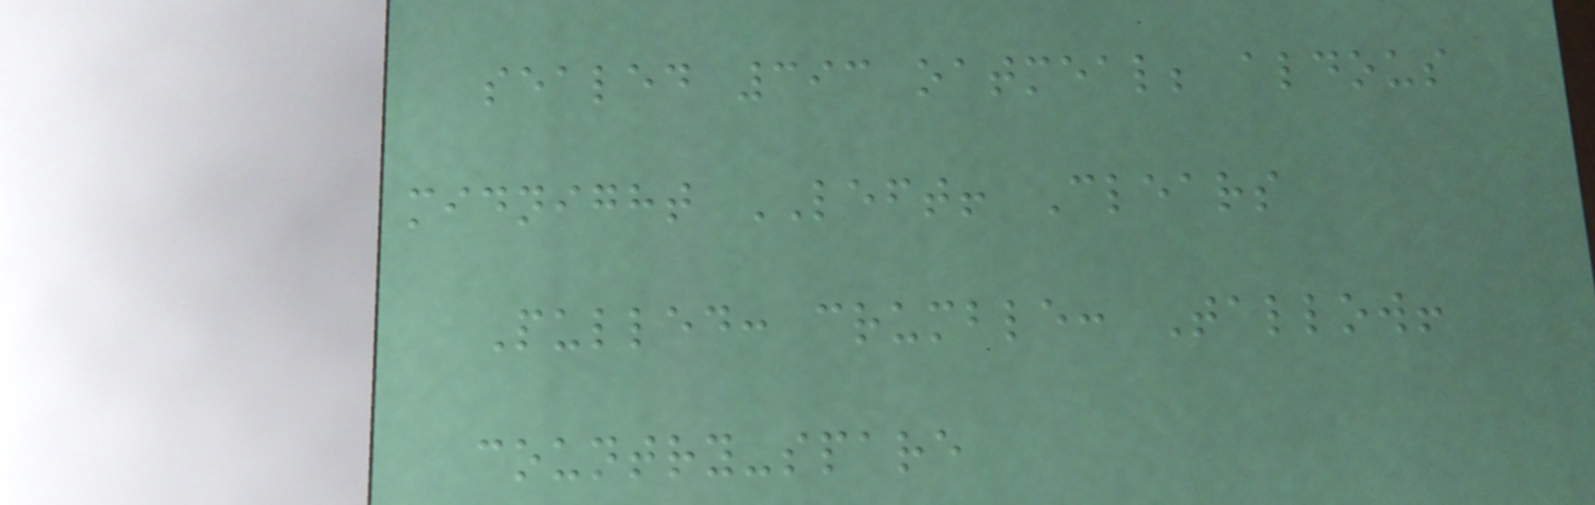sealed 393 oatmeal; aldous
midnight LEFT! Clears
Pulled: crumble: Tallow!
country-spare
